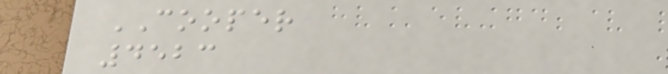COOPER
4523
